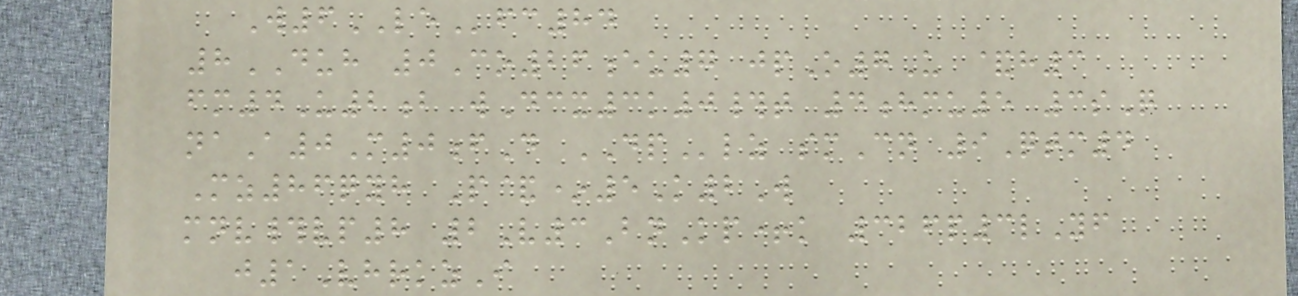W6LEfc84
8DUH 0Co26eu7 jpO7U &h3
fm4U2b wDcx3k0#t 4hmu5 3sQ
naA0M0fD DPlz smCn 9Qtm4
Mz86qyh P&*5K2W
mnv#vp8 2V3BnKp+k 326p3lYf
j1VhrkzI
